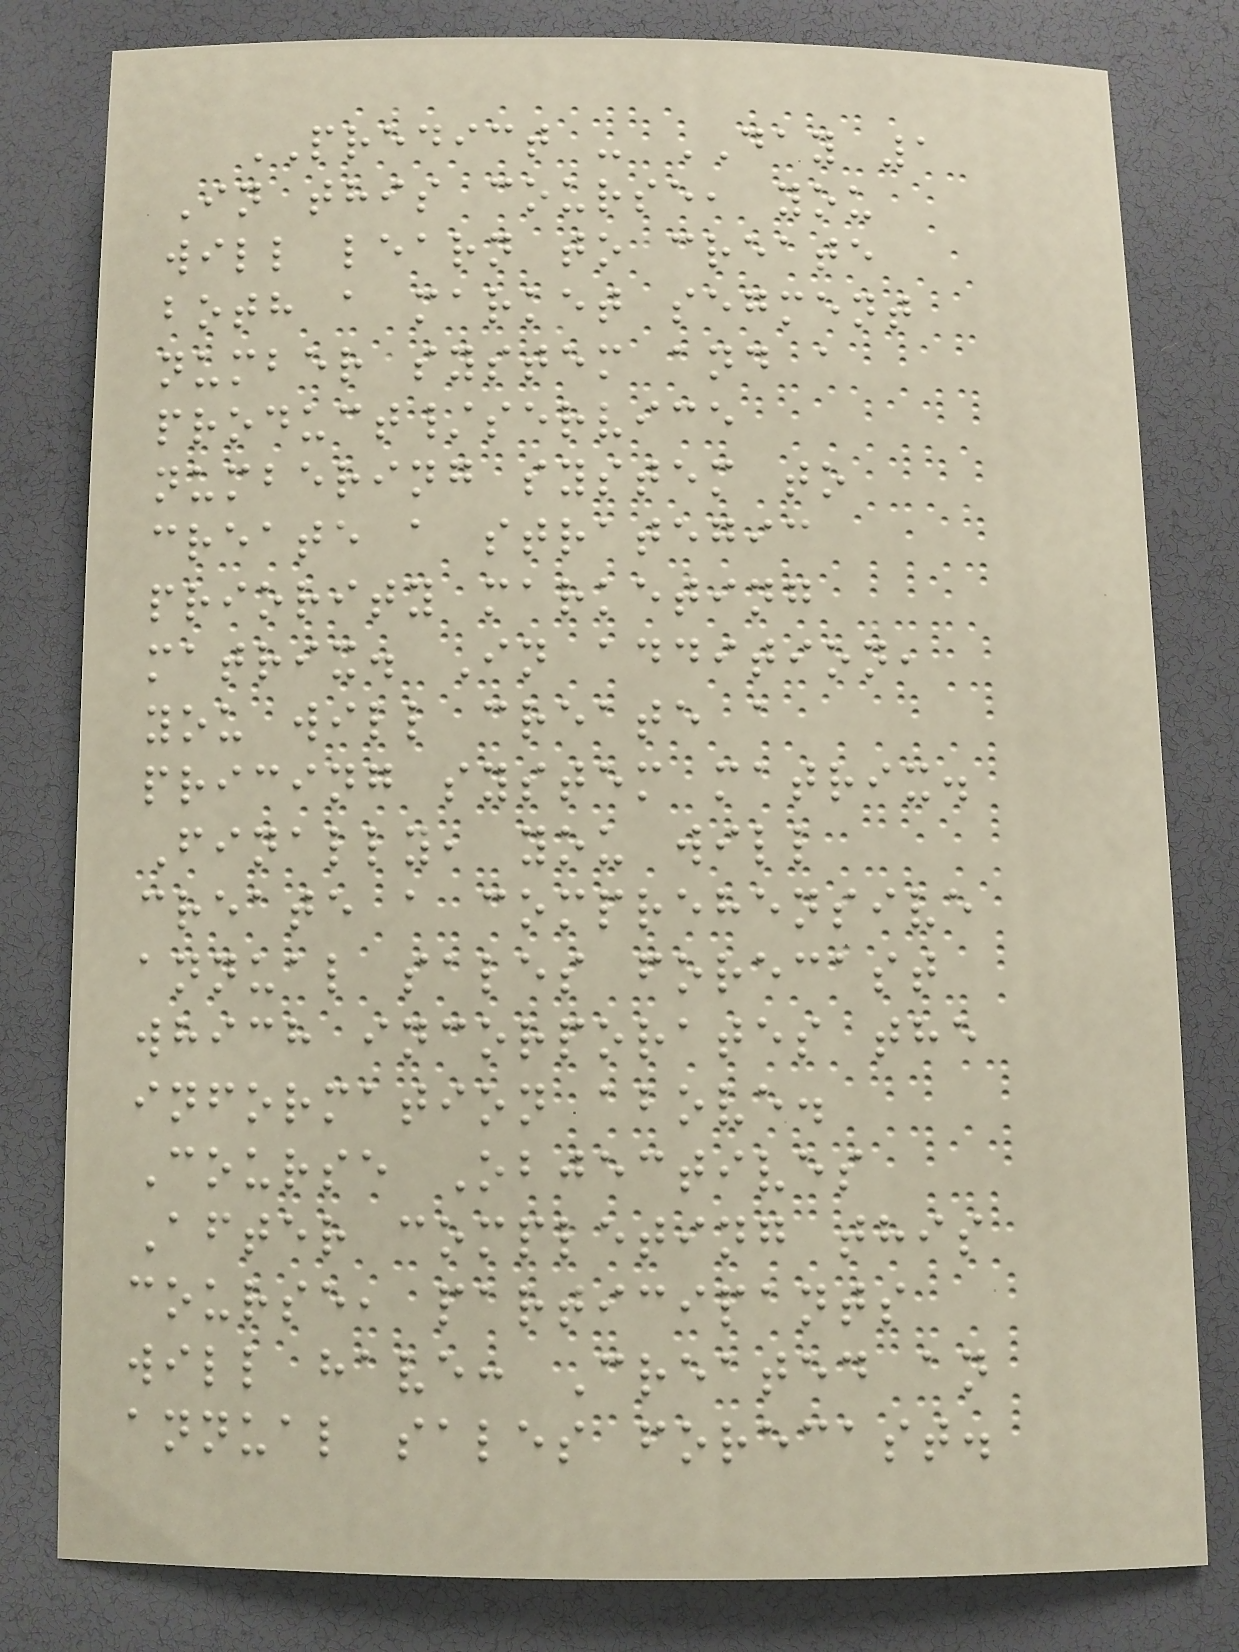PREDICT - DAY 1
In this course, you
will learn to create
both a market segment
number system and a
product/service
numbering system to
create a strategic
priority marketing
matrix. In addition,
you will create a
pricing system matrix.
Finally, you will
create a comprehensive
annual sales forecast
which incorporates the
information above.
Course Objectives
After completing this
course, participants
will have: Created an
annual sales forecast.
